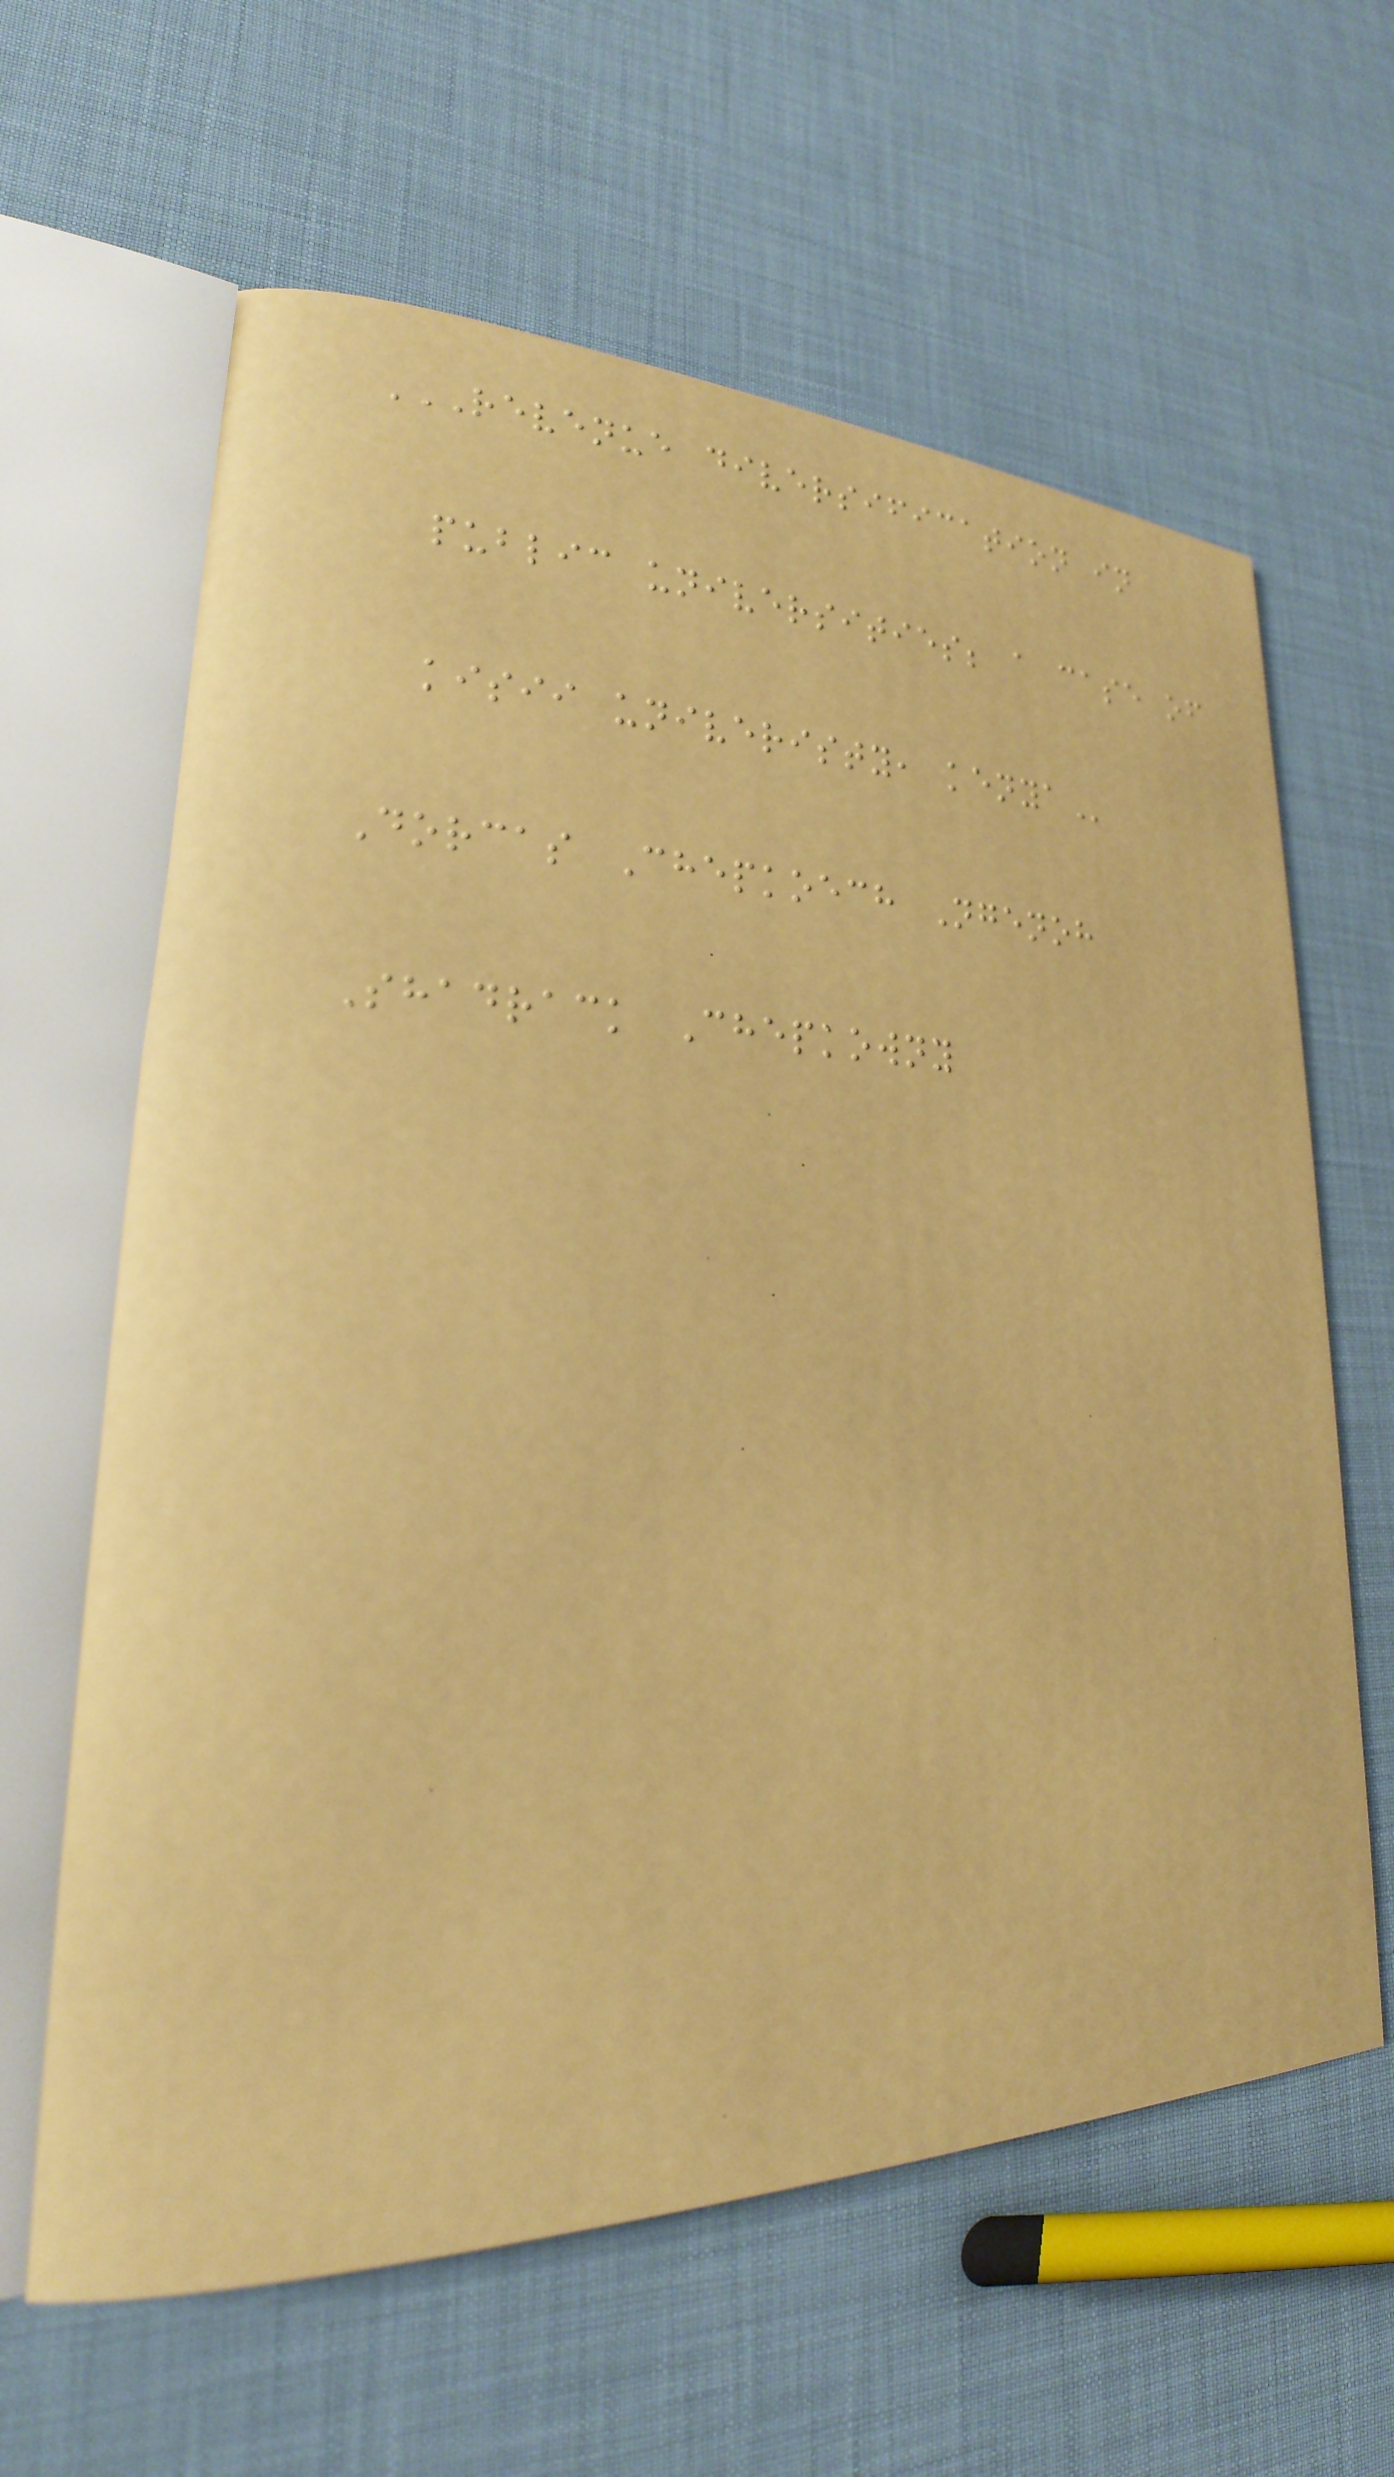REVENUE DIVERSIFICATION IN
PUBLIC UNIVERSITIES; A CASE OF
KISII UNIVERISTY, KENYA
Dorcas Chepkoech Ngenoh
Shadrack Chepkowny
